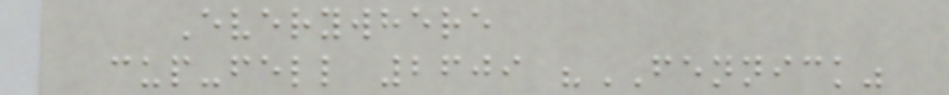Everywhere
cup-fell 2609 "FENNICK"
